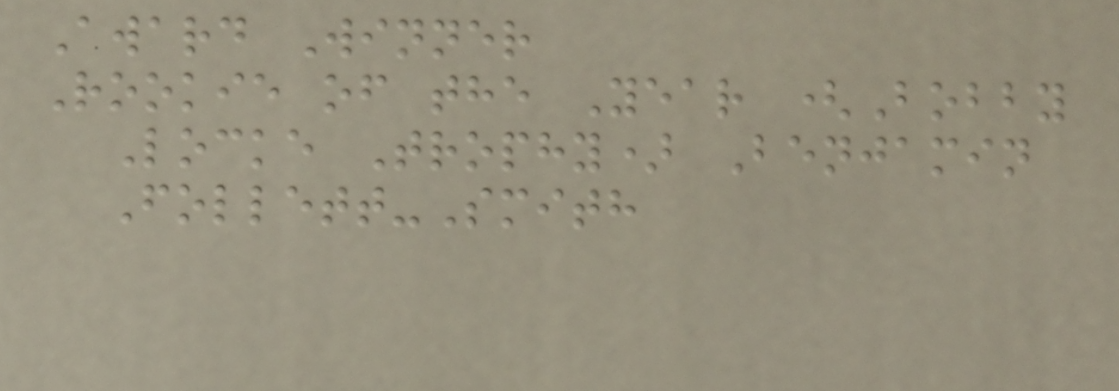Award Winner
Rookie of the Year (Bobby
Locke Trophy) Benjamin
Follett-Smith
